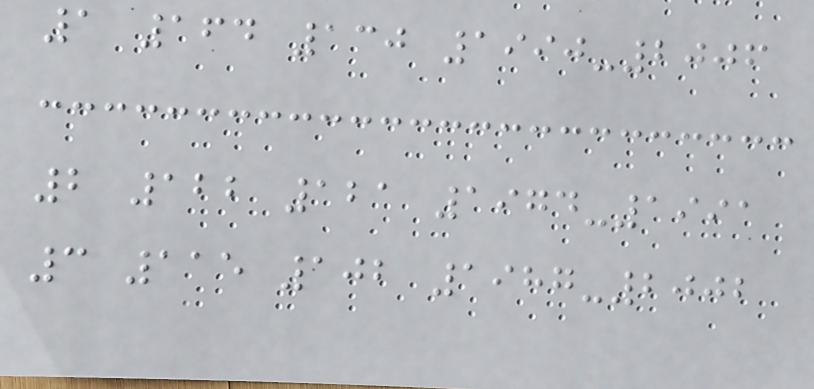1 164 130 1990-2006
2 122 121 1974-1991
3 115 102 1987-2002
